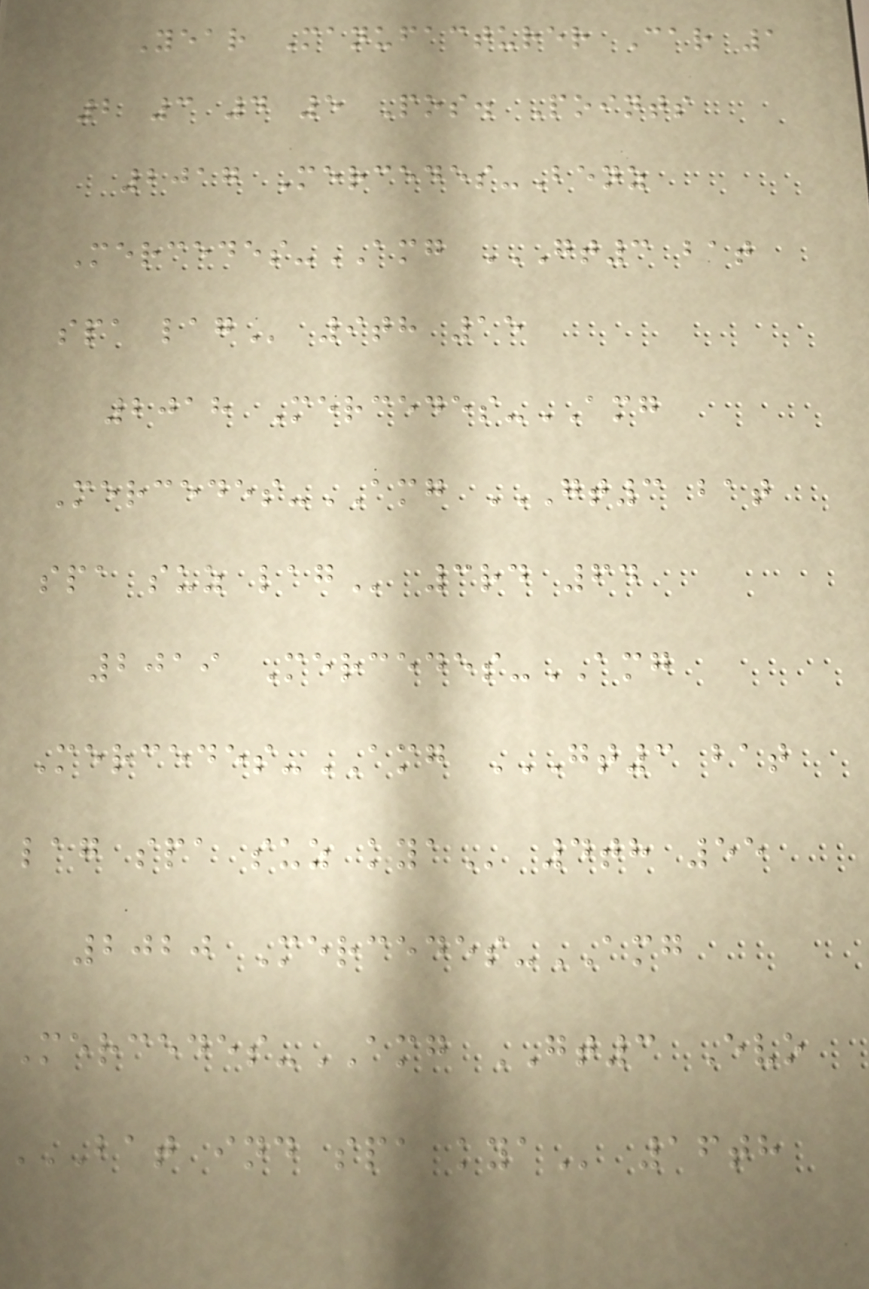Year Manufacturer Car 1
2 3 4 5 Pos. Points
2017 Mercedes-Benz
Mercedes-AMG GT3 BAT
SPA LAG 9th 15
2018 Mercedes-AMG
Mercedes-AMG GT3 BAT
SPA SUZ LAG 3rd 64
2019 Mercedes-AMG
Mercedes-AMG GT3 BAT
LAG SPA SUZ KYA 4th 55
2020 Mercedes-AMG
Mercedes-AMG GT3 Evo
BAT IND SPA KYA 16th
